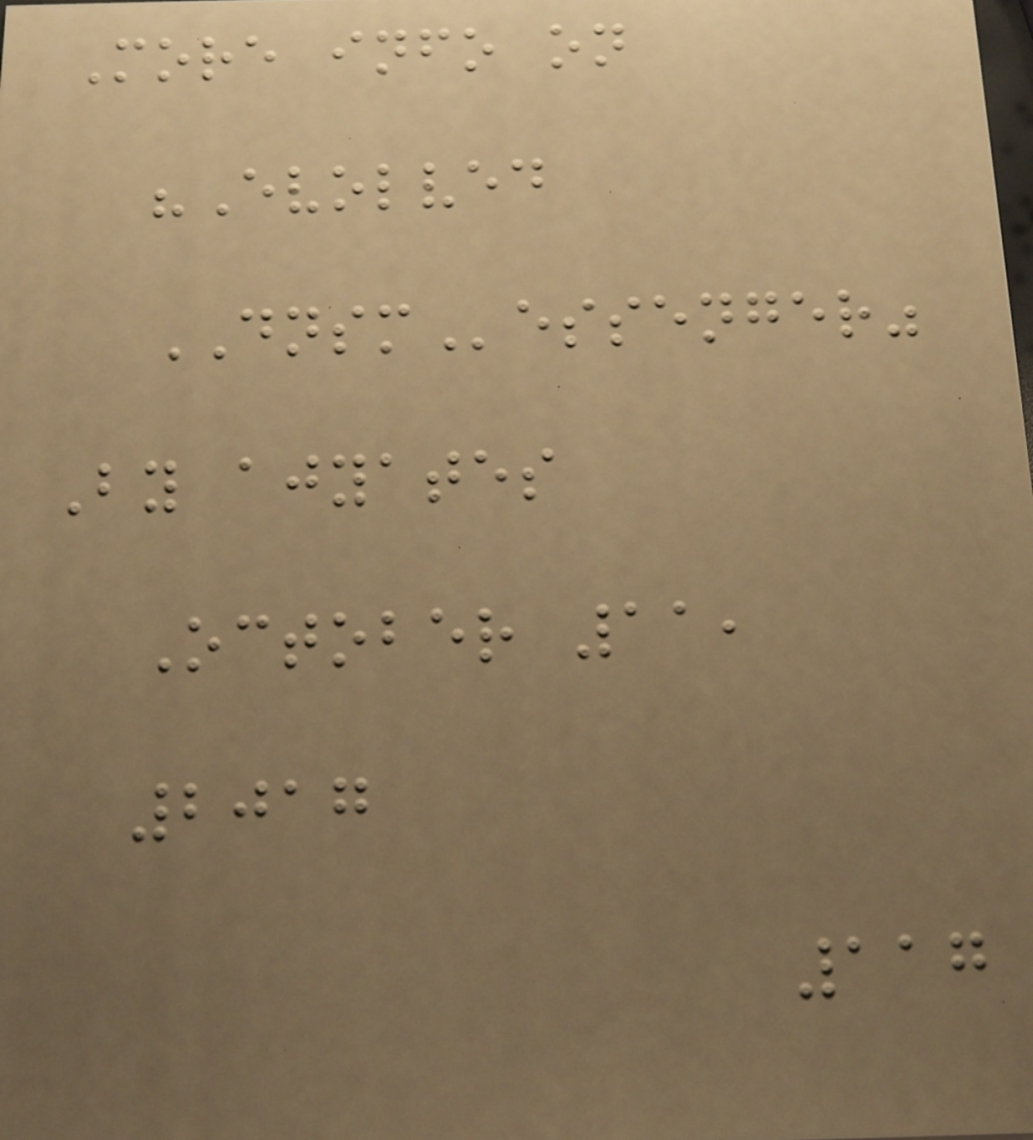More info on
"Evolved
DNSMessenger"
By ajyates
October 11,
2017
117
